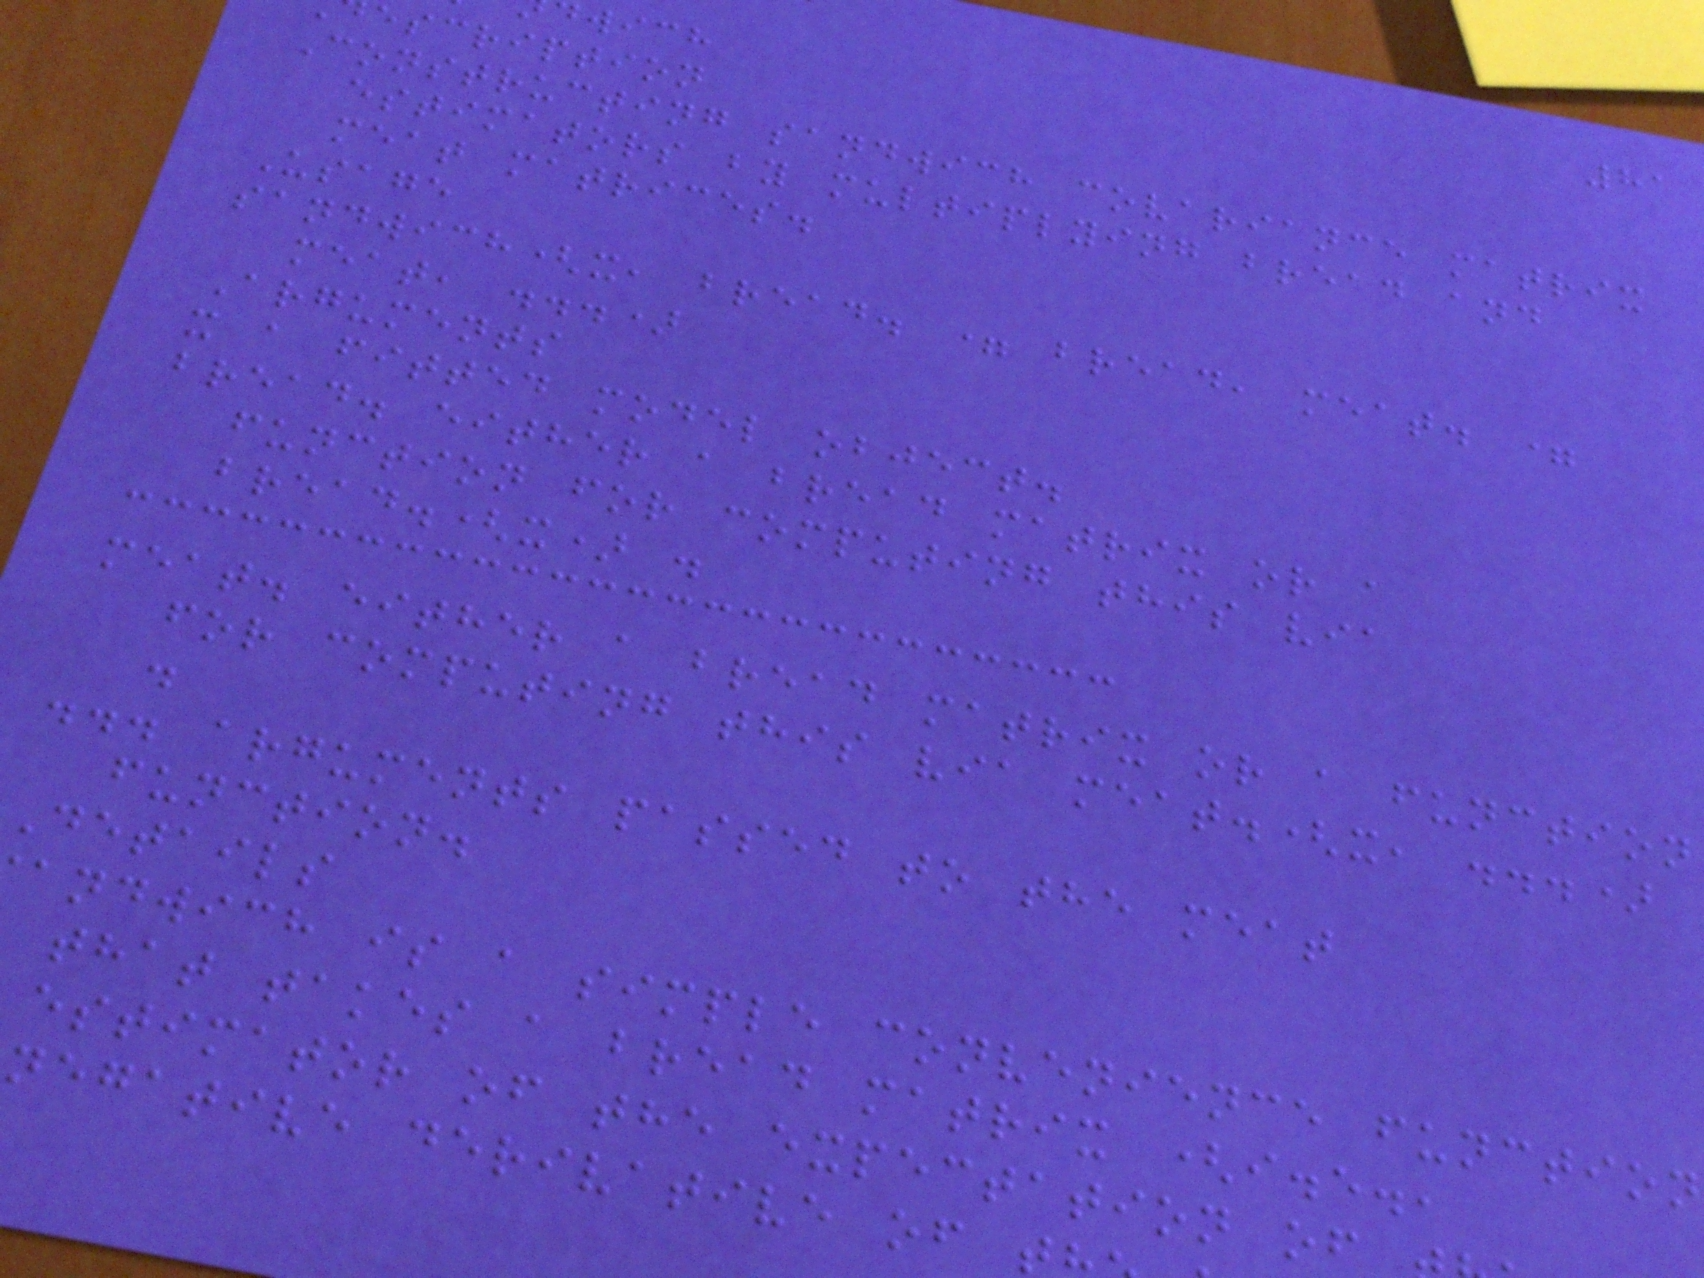81
wich
escription
Constructing sandwich covariance matrix
estimators by multiplying bread and
meat matrices.
Usage
sandwich(x, bread. = bread, meat. =
meat, ...)
Arguments
x a fitted model object.
bread. either a bread matrix or a
function for computing this via
bread.(x) .
meat. either a bread matrix or a function
for computing this via meat.(x, ...)
.
... arguments passed to the meat
function.
Details
andwich is a simple convenience function
that takes a bread matrix (i.e.,
estimator of the expectation of
negative derivative of
